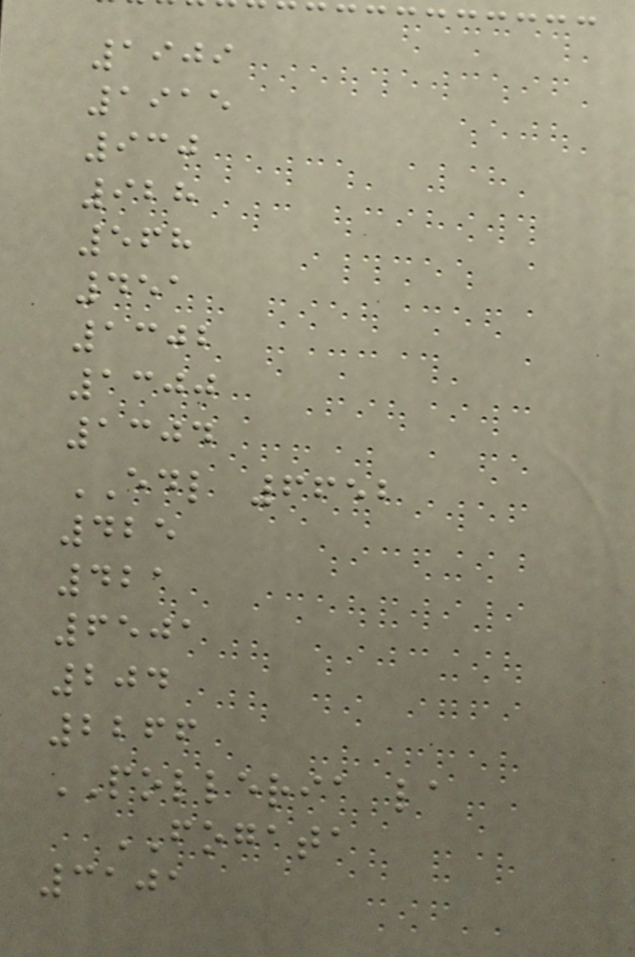1909
1915
930
928
568
451
1302
1300
1304
EDL 6652
425
421
6501
204
2266
POLLERIA la
FOGATA
3101
